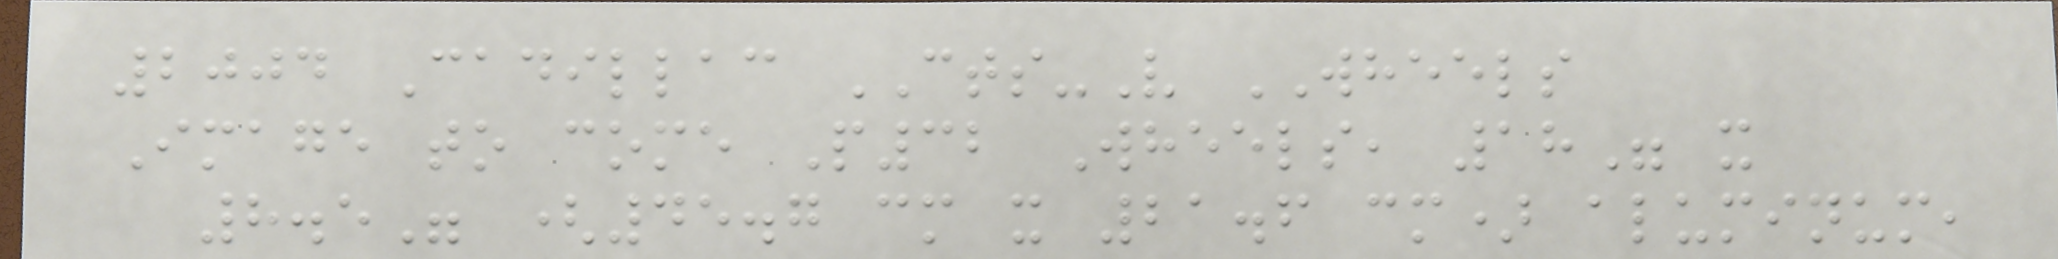2004 Cadillac CTS-V WHEELS
Image to come P32 Wheels, 18" x
8.5" (45.7 cm x 21.6 cm) aluminum,
